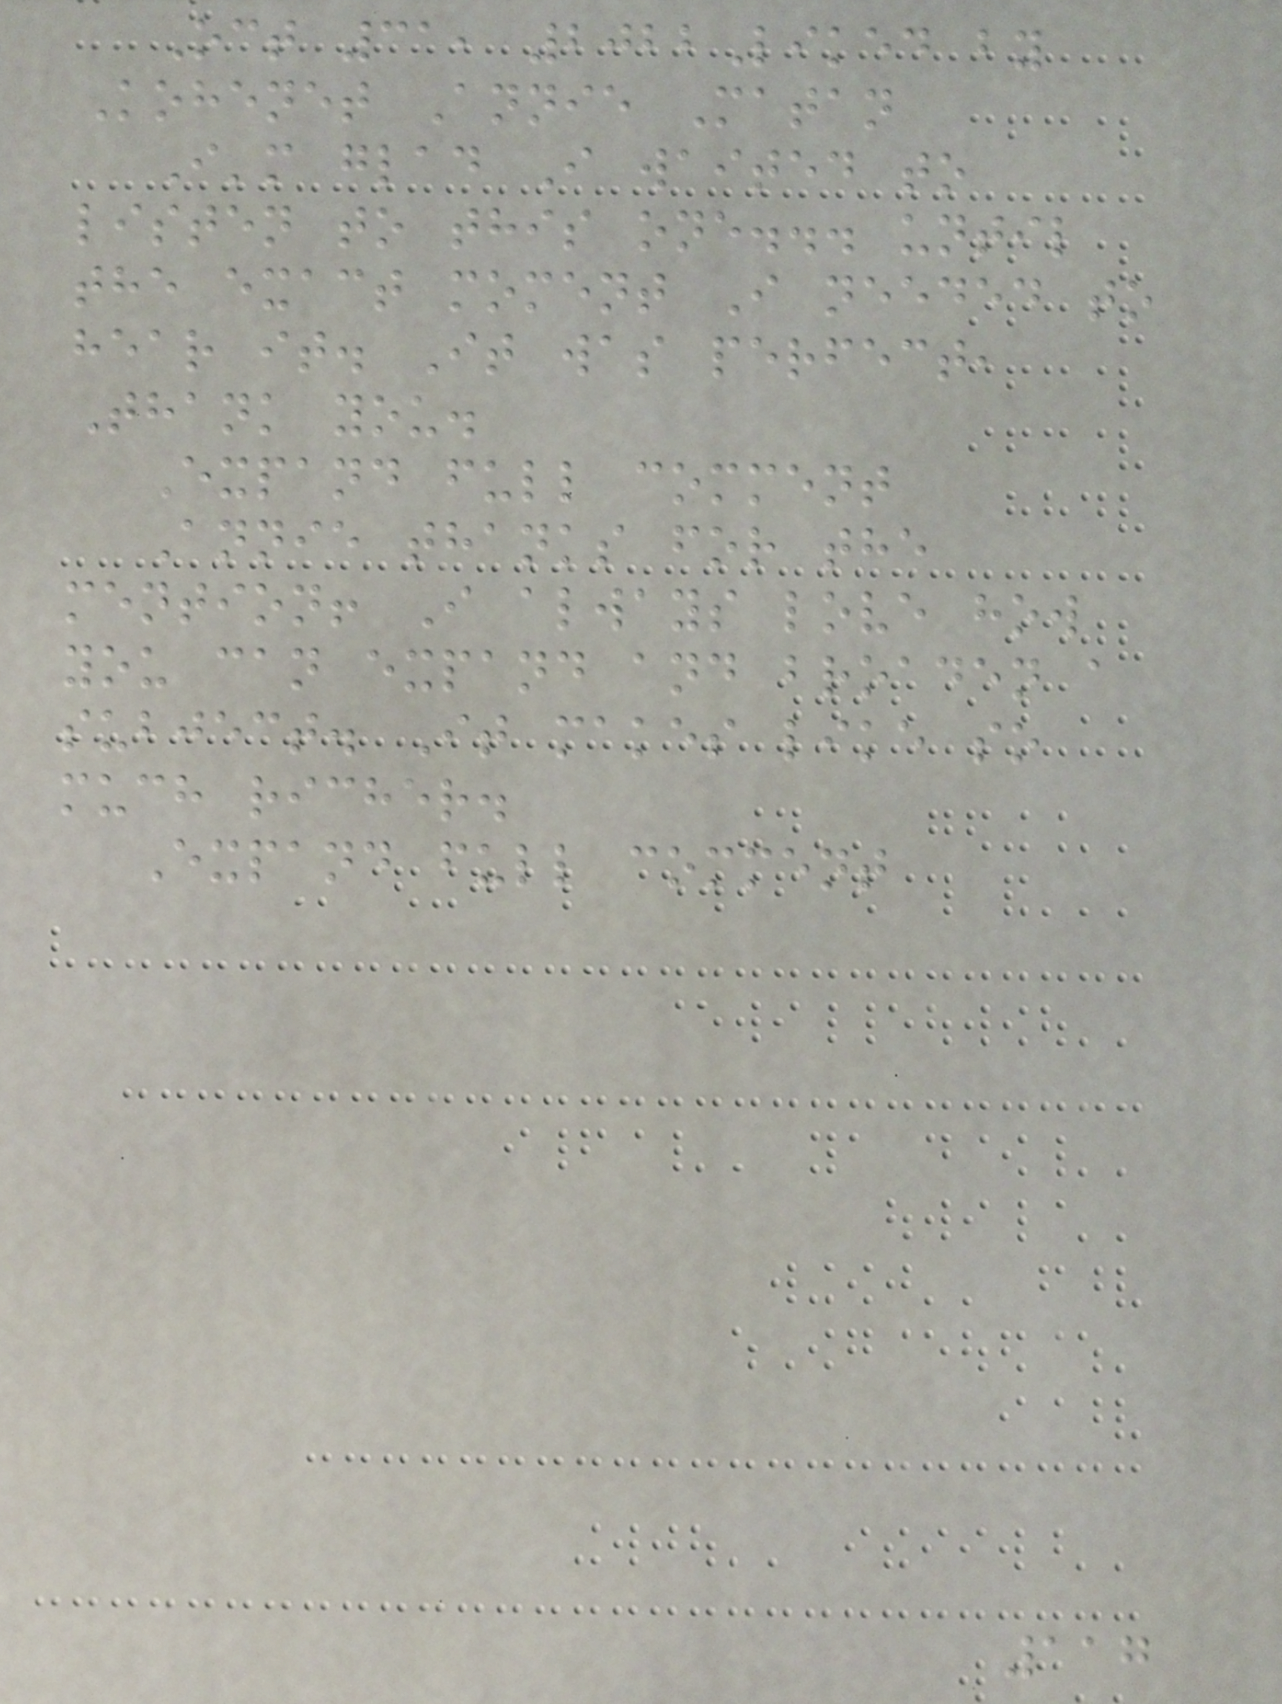Oct 31, 2022Liked by
Kohenet Annie Matan
I'm glad I waited to
listen to this one... until
the exact moment I needed to
hear it. It was perfect,
Thank you.
Expand full comment
Annie thanks for the
mention! I always love how
you can expand and broaden a
subject. It makes like so
much richer.
Expand full comment
117
